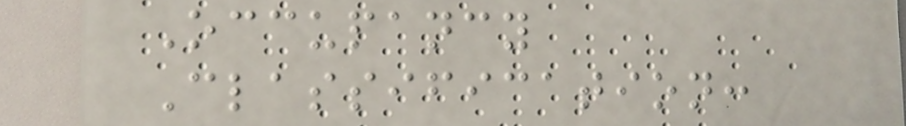Occupancy
Classification:
